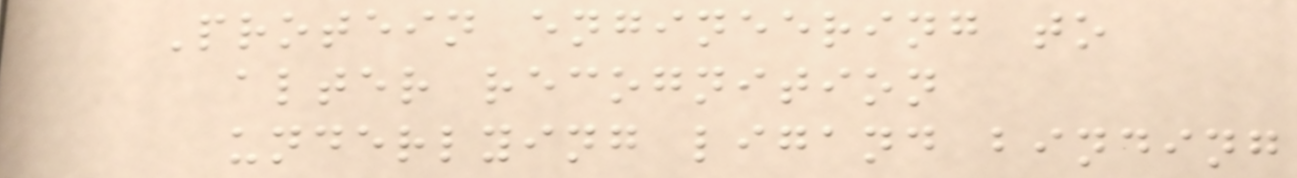Protein engineering to
alter recognition
underlying ligand binding
